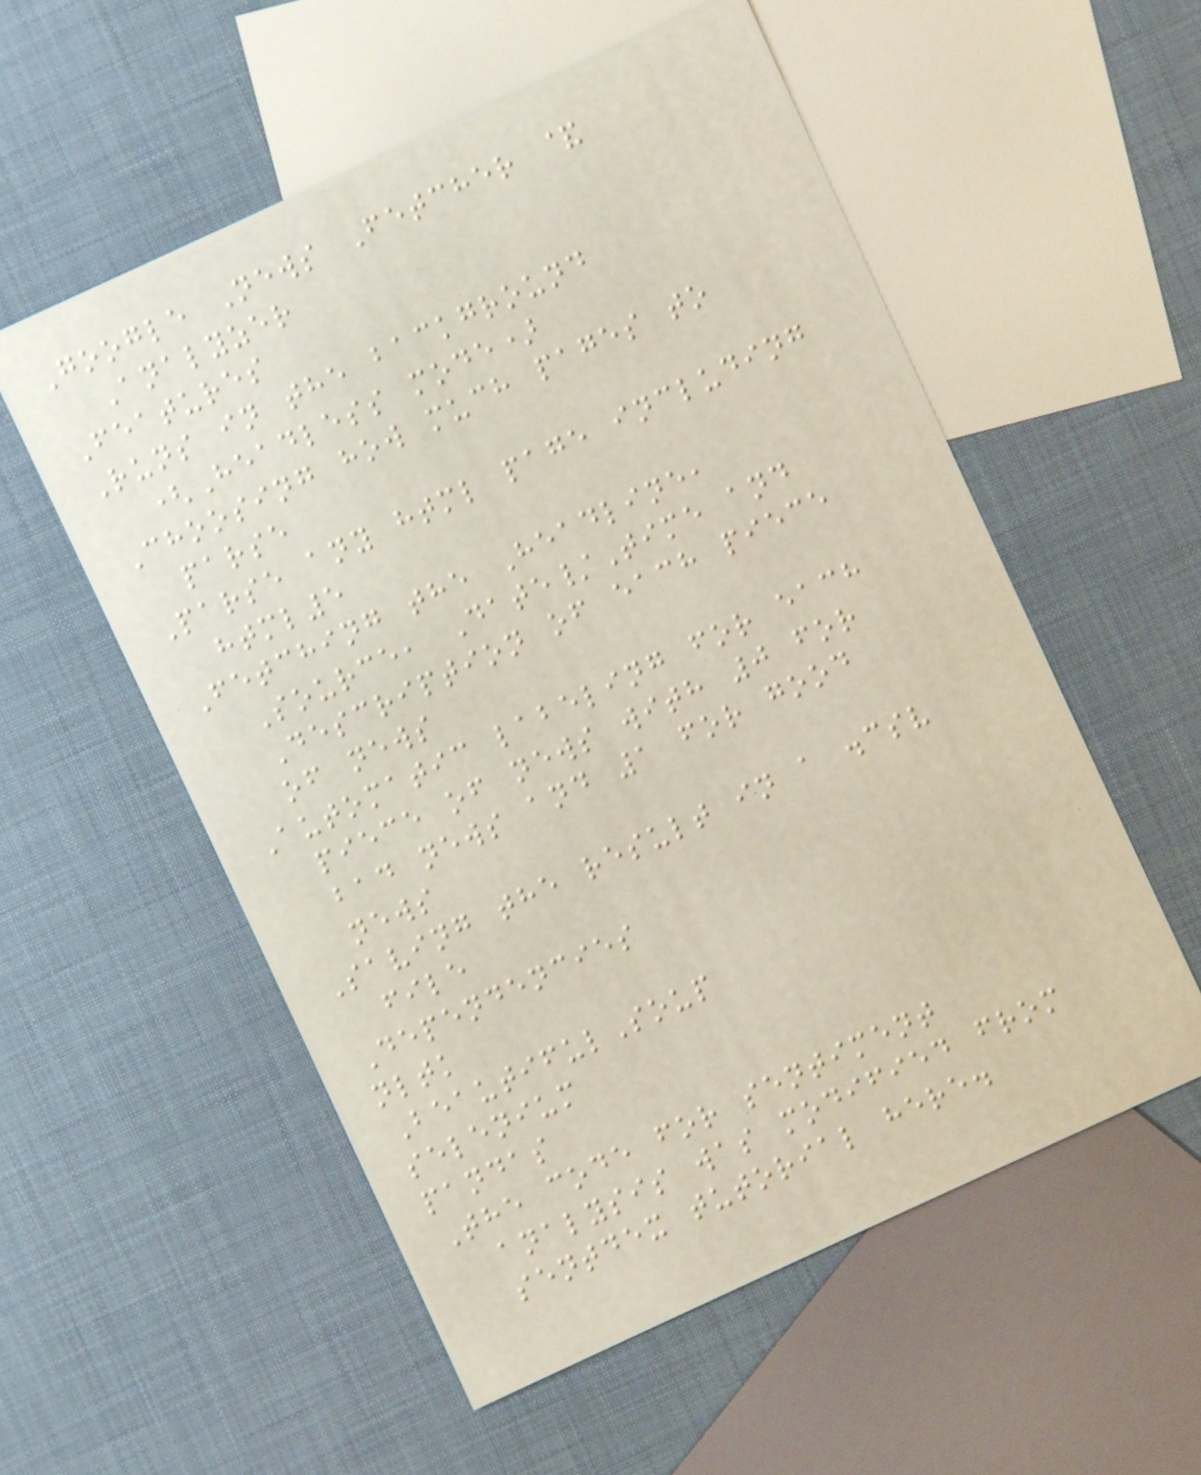Google News Fetcher &
Analyzer
Features
Runs in the background
(Headless mode)
Choosing how much pages to
parse
Parse any html page including
html5
Fetching the Headline,
Source, Date/Time and
Description of each piece
of news
Automatic labeling for each
piece of news with 0 for
bad news and 1 for good
news
Saving the result in a .csv
file
Dependencies
nltk
BeautifulSoup
selenium
pandas
The code for sentiment
analysis was modified from
sentdex tutorial here.
